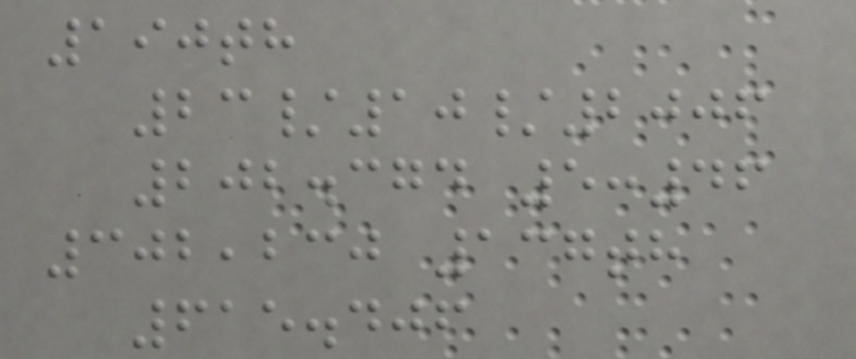190th
23/10/2006
202.374 5:46
302,230 137th
615.406
